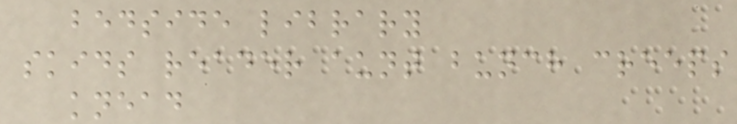bedside library
skids reader aunt bunch creeps
knead
